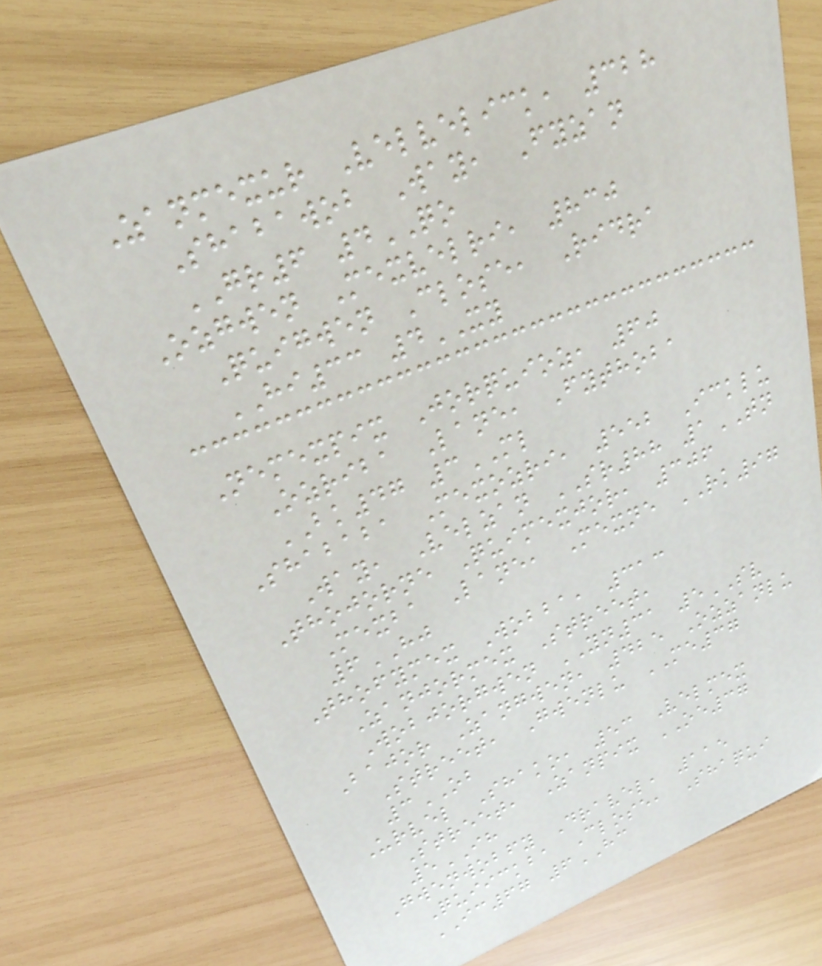Zanmexur Velvelick, 328
Shabawob Way, Fyzan
GR6 4QO
Ozgwen Mexvelri, 830
Quigwen Close, Ridra
HI33 4XY
Nemexpix Jorquioz, 60
Ozriba Lane, Fythoba
BK47 3ML
Shababa Mexozri, 552 Icklu
Way, Velzan SR88 1TN
Thojorne Quimexjor, 306
Mexba Lane, Mexne RK97
6HJ
Thofymex Wobba, 313
Zanjormex Street,
Wobjorgwen YN31 5SV
Bajor Zangwen, 425 Ozzanlu
Street, Gwenlu ME37
3OB
Urvel Shako, 53 Velmex
Street, Zanpix OE37
5IH
Gwenwobfy Dravel, 115
Quiickba Close, Shaqui
IC67 6HC
